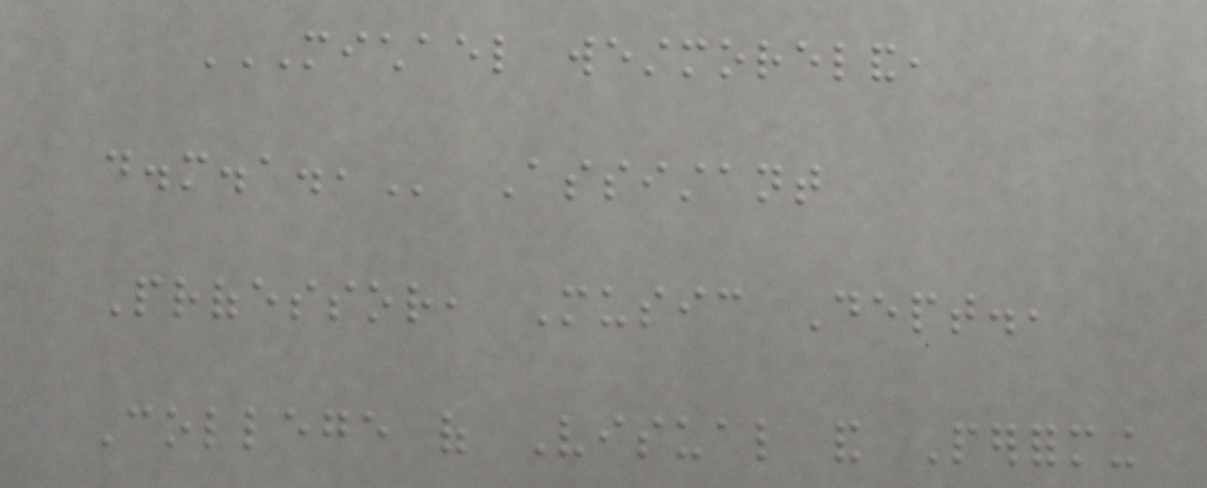MICHAEL WESTMORELAND,
D.M.A., Assistant
Professor, Music Dept.,
College of Visual and Performing
